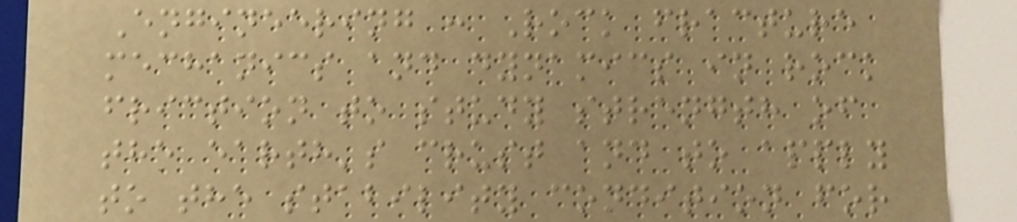Engineering : Rock fracture
mechanics and dynamics in rock
friction to study strength of
the earth's crust and to apply
to the stability condition for
